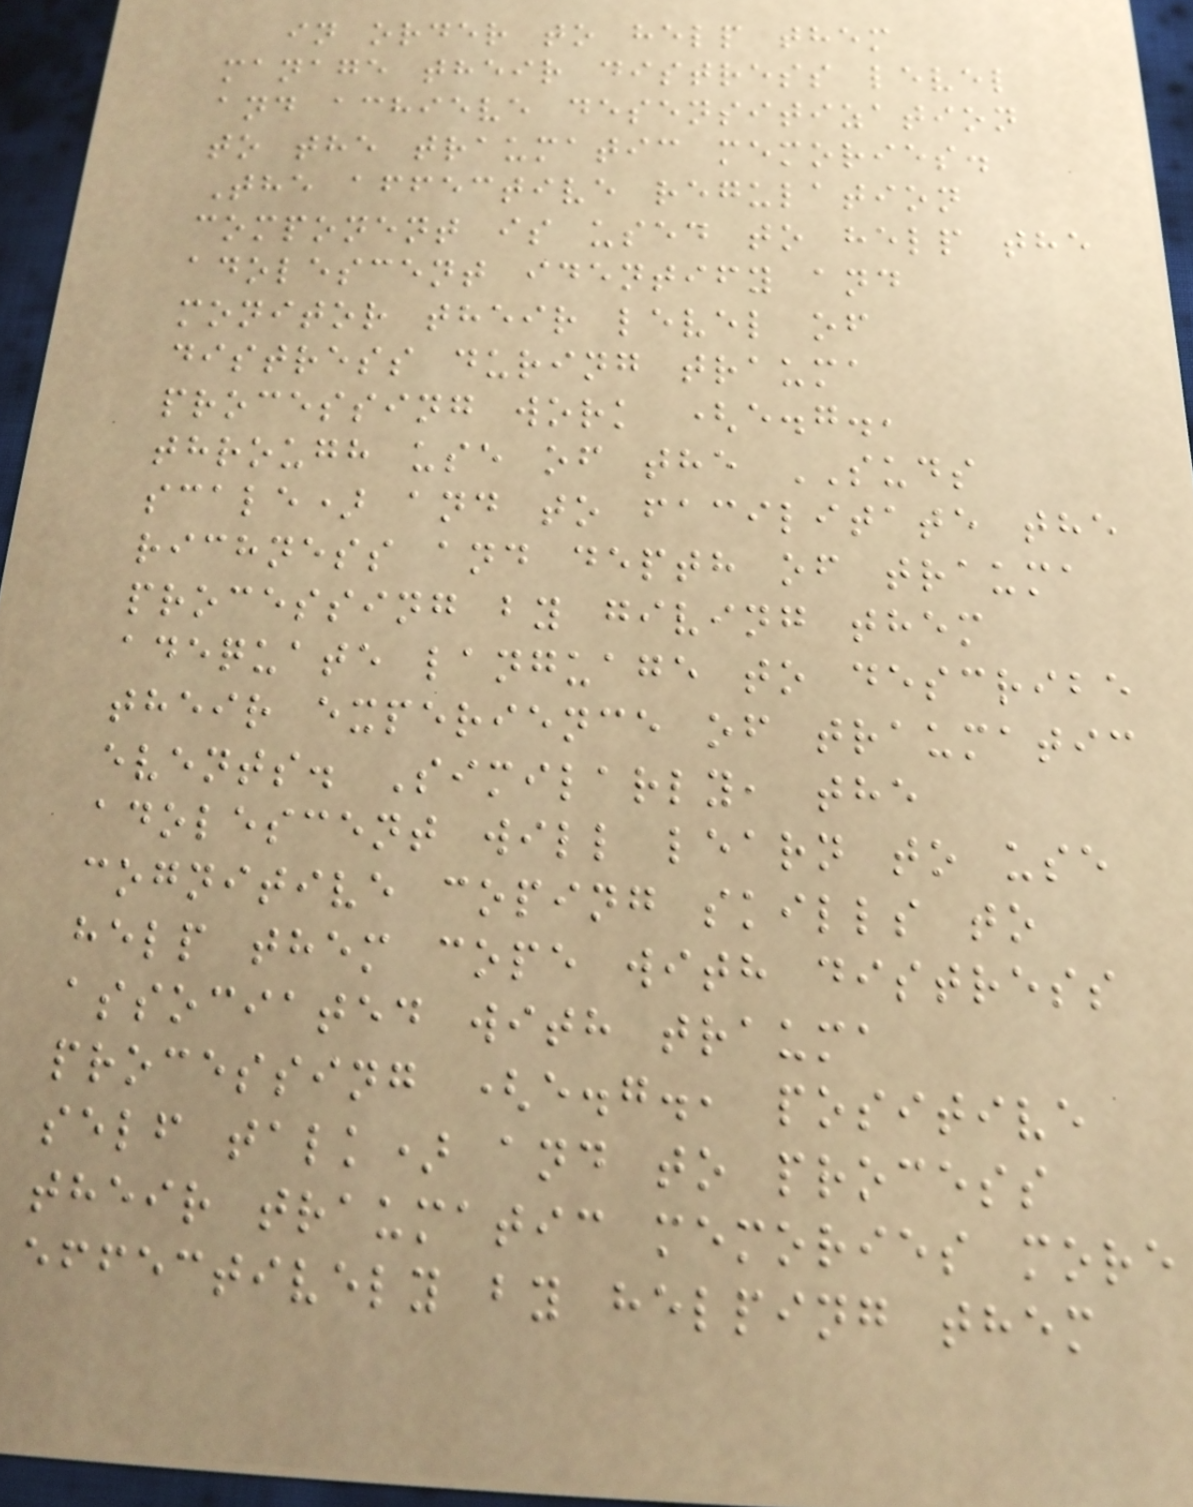in order to help them
manage their distress level
and achieve desensitization
to the traumatic memories.
The affective regulation
component is used to help the
adolescent identify and
monitor their level of
distress during trauma
processing work (e.g.,
through use of the SUDS
scale) and to facilitate the
richness and depth of trauma
processing by giving them
adequate language to describe
their experience of traumatic
events. Similarly, the
adolescent will learn to use
cognitive coping skills to
help them cope with distress
associated with trauma
processing (e.g., positive
self talk) and to process
their traumatic memories more
effectively by helping them
